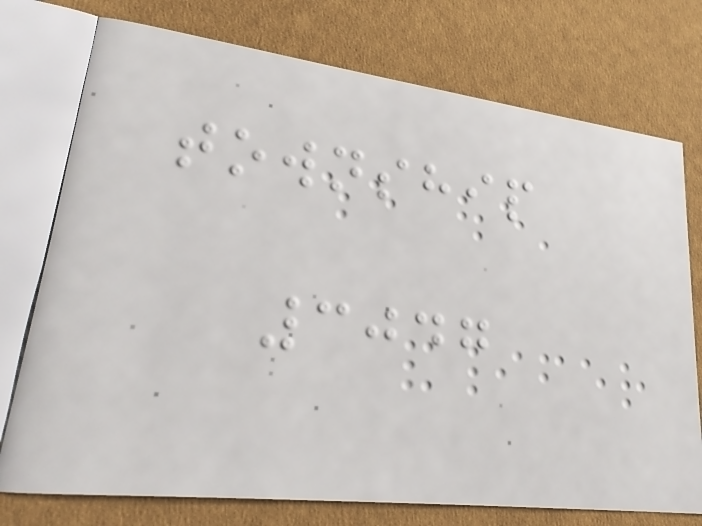township
3047
